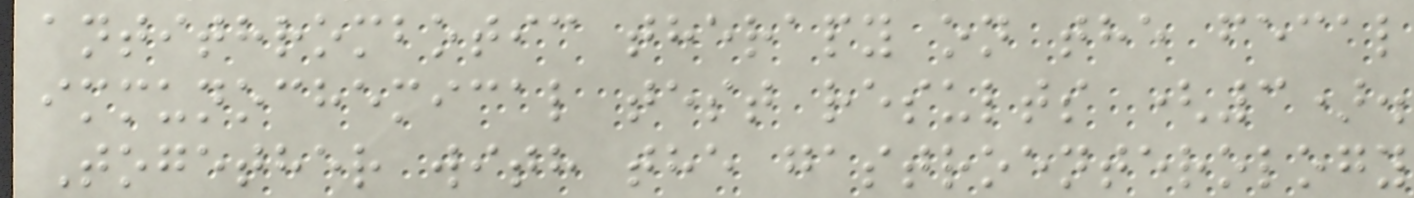antithrombotic therapy on the fecal
immunochemical test results (3).
Together with the gastroenterology
